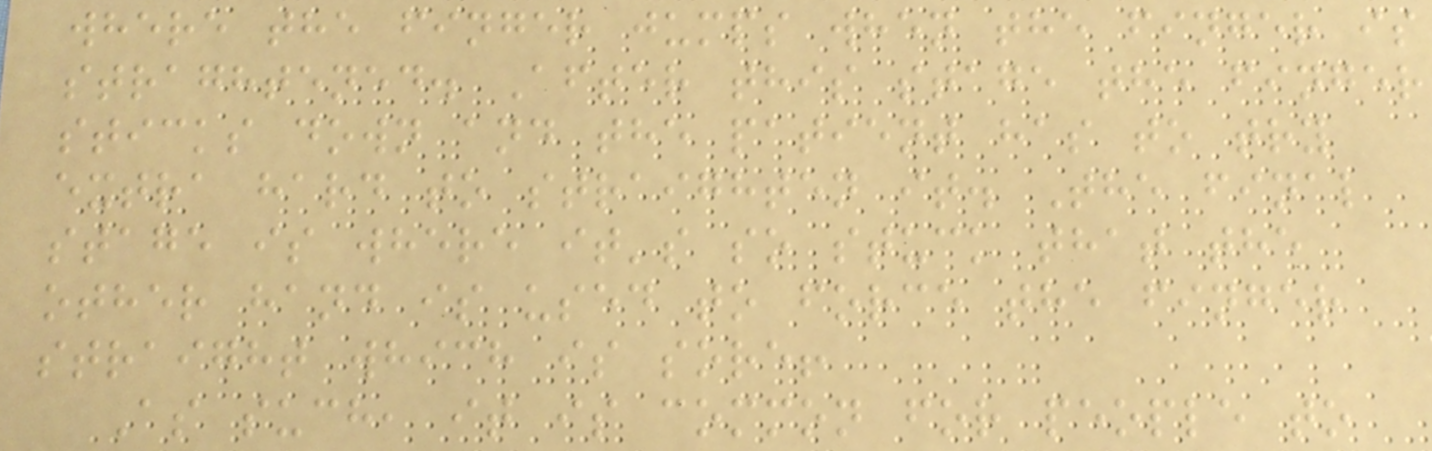where the finger jumps when the finger is
straghtened. After this stage the finger
sticks down and the patient has to try
extra hard to straighten it. The final
stage is where it's so stuck that the
other hand is used to force the finger
straight which is sore!
As such, it is common for people to
